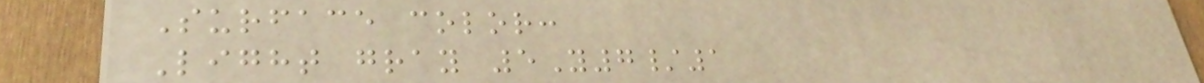Surface color:
Light gray 5Y7/1
